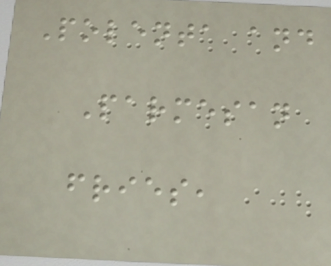Polenta and
Parmesan
fries,
